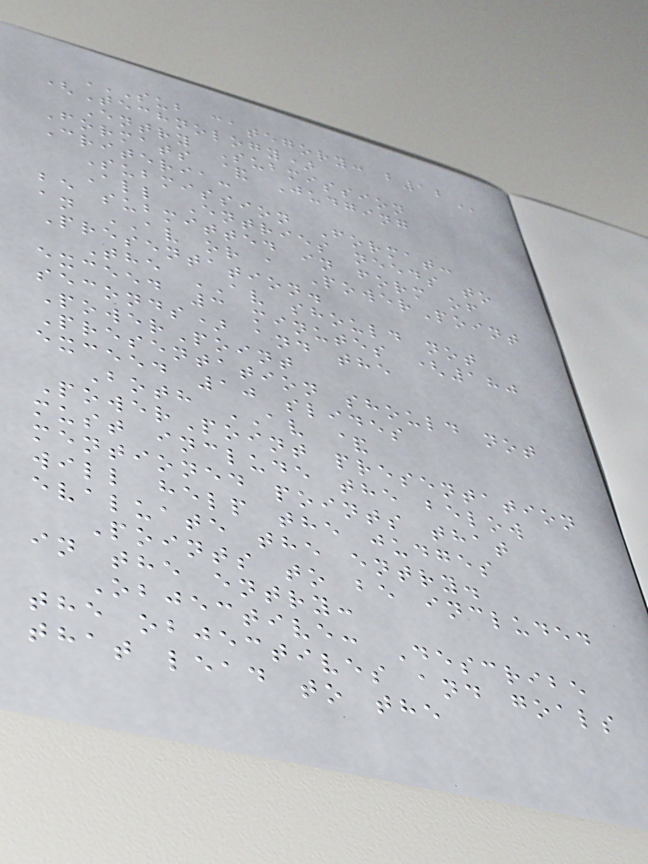SUB CATEGORY: B12
(Technology)
Entry Submission
Formats & Judging
Criteria:
Submission Format:
All Entries needs to
be submitted in form of
an AV or a PowerPoint
Presentation.
The AV should not
exceed 3 minutes (180
seconds) and the
PowerPoint
Presentation should not
exceed 10 slides
Both AV &
PowerPoint presentation
must include the below
mentioned points that
will help the judges
evaluate the entry.
Points to be included
in the entry:
Objective: Describe
the objectives and goals
that lead to the
